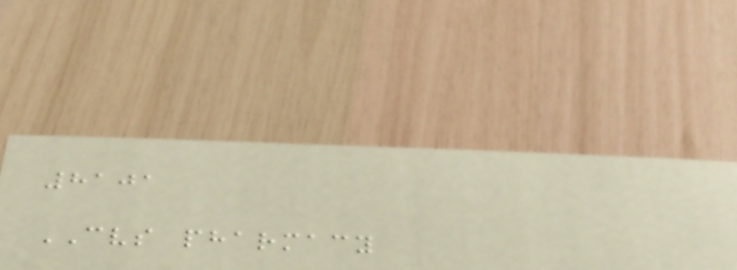8101
CVS pharmacy
